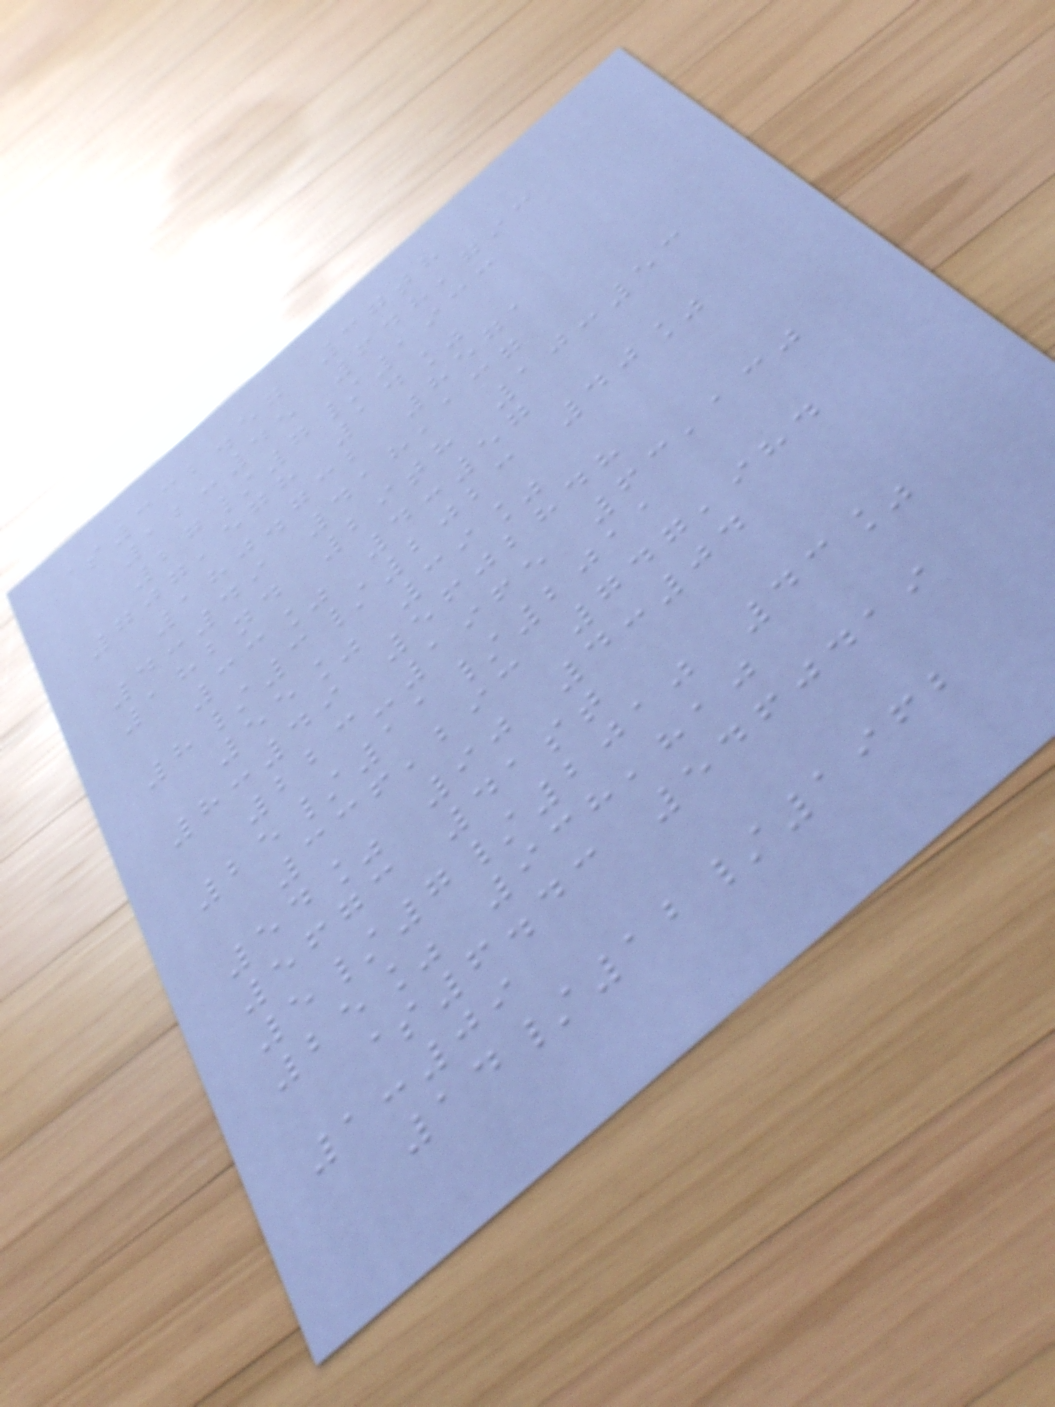$332.57 37th
12:45 648,793
27/7/1933
707,578 14%
180.732 8571
4:49 418,137
182nd 29th 10:53
33% 4:57
8/3/2023 40%
55% 39%
8:49 5602848
223-1965 63,130
25/11/2011
336,293 747,984
54% 90 4:04
5673 41st
5/7/2010 43%
25% 938,810
$6.43 5460419
1:09
14/12/1962
